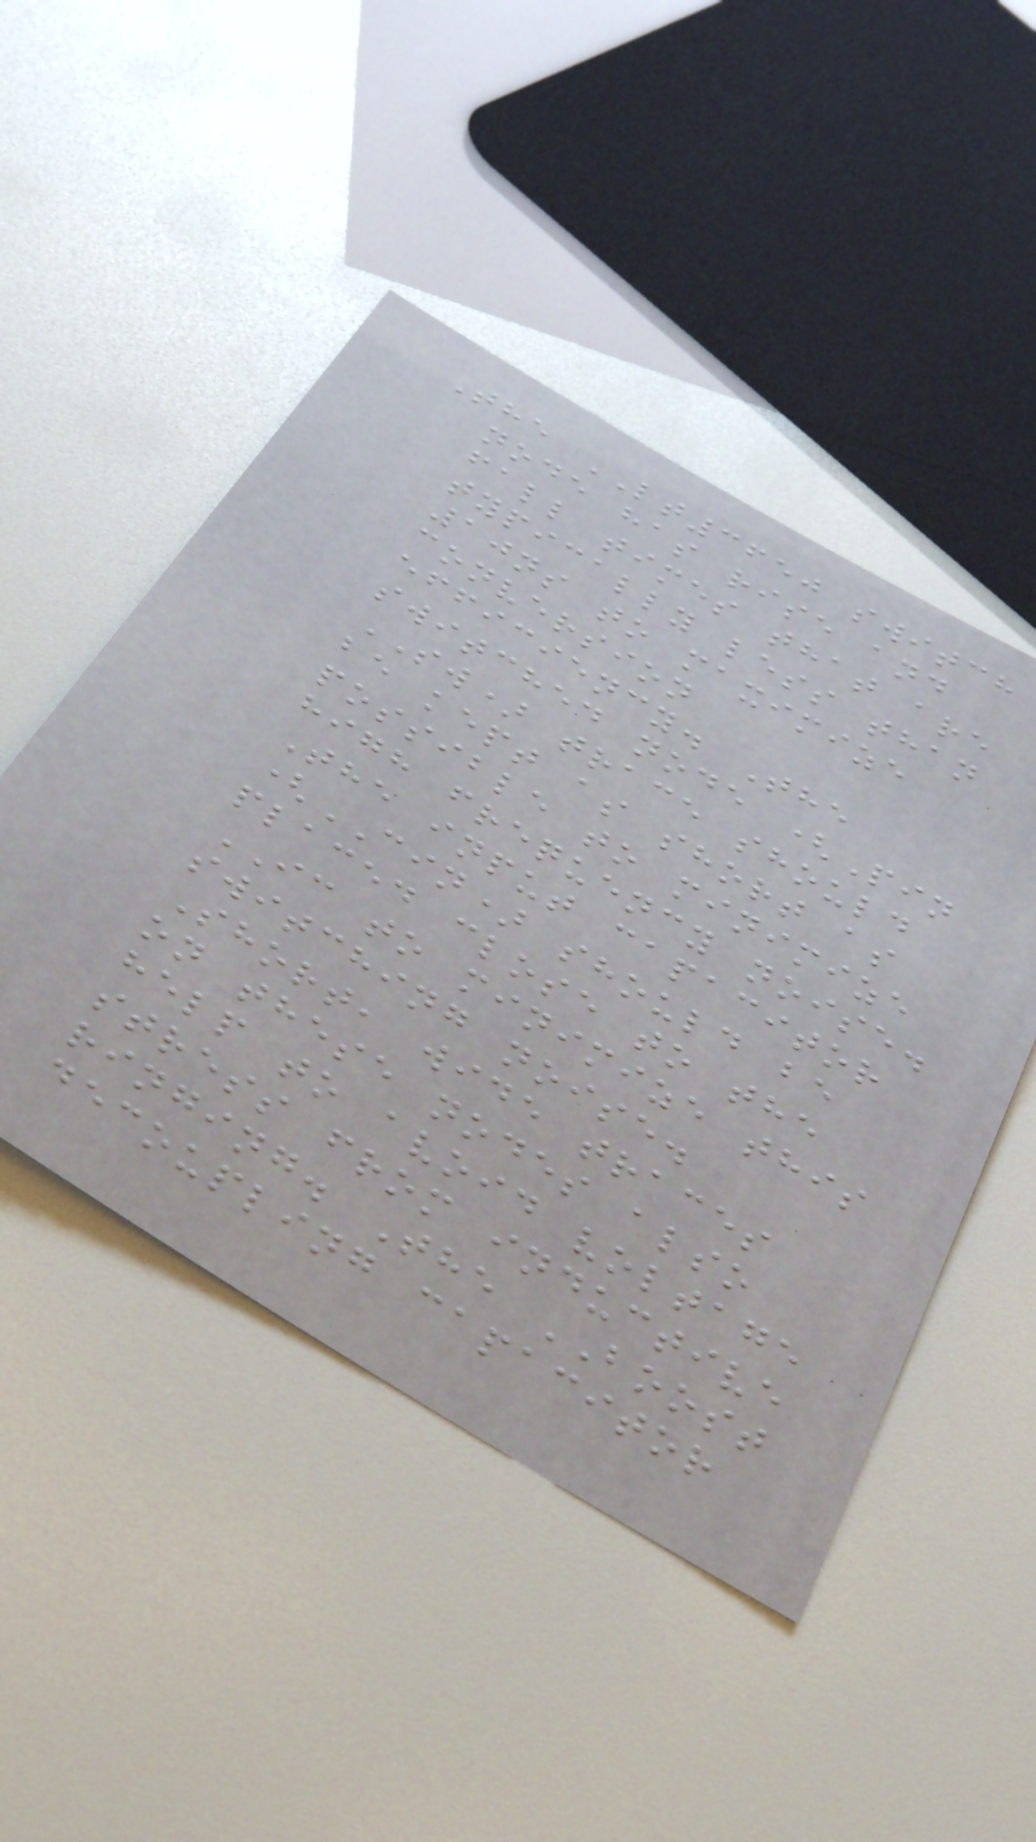The LT3650 switch
node has rise and
fall times that are
typically less than
10ns to maximize
conversion
efficiency. The
switched node (Pin
SW) trace should
be kept as short as
possible to minimize
high frequency noise.
The input capacitor
(CIN) should be
placed close to the
IC to minimize this
switching noise.
Short, wide traces
on these nodes also
help to avoid voltage
stress from inductive
ringing. The BOOST
decoupling capacitor
